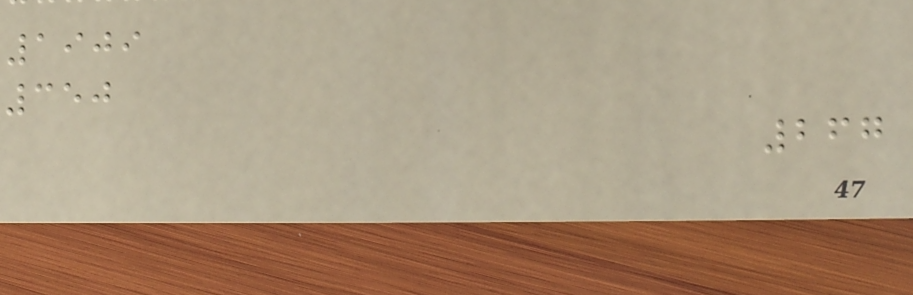1909
350
267
